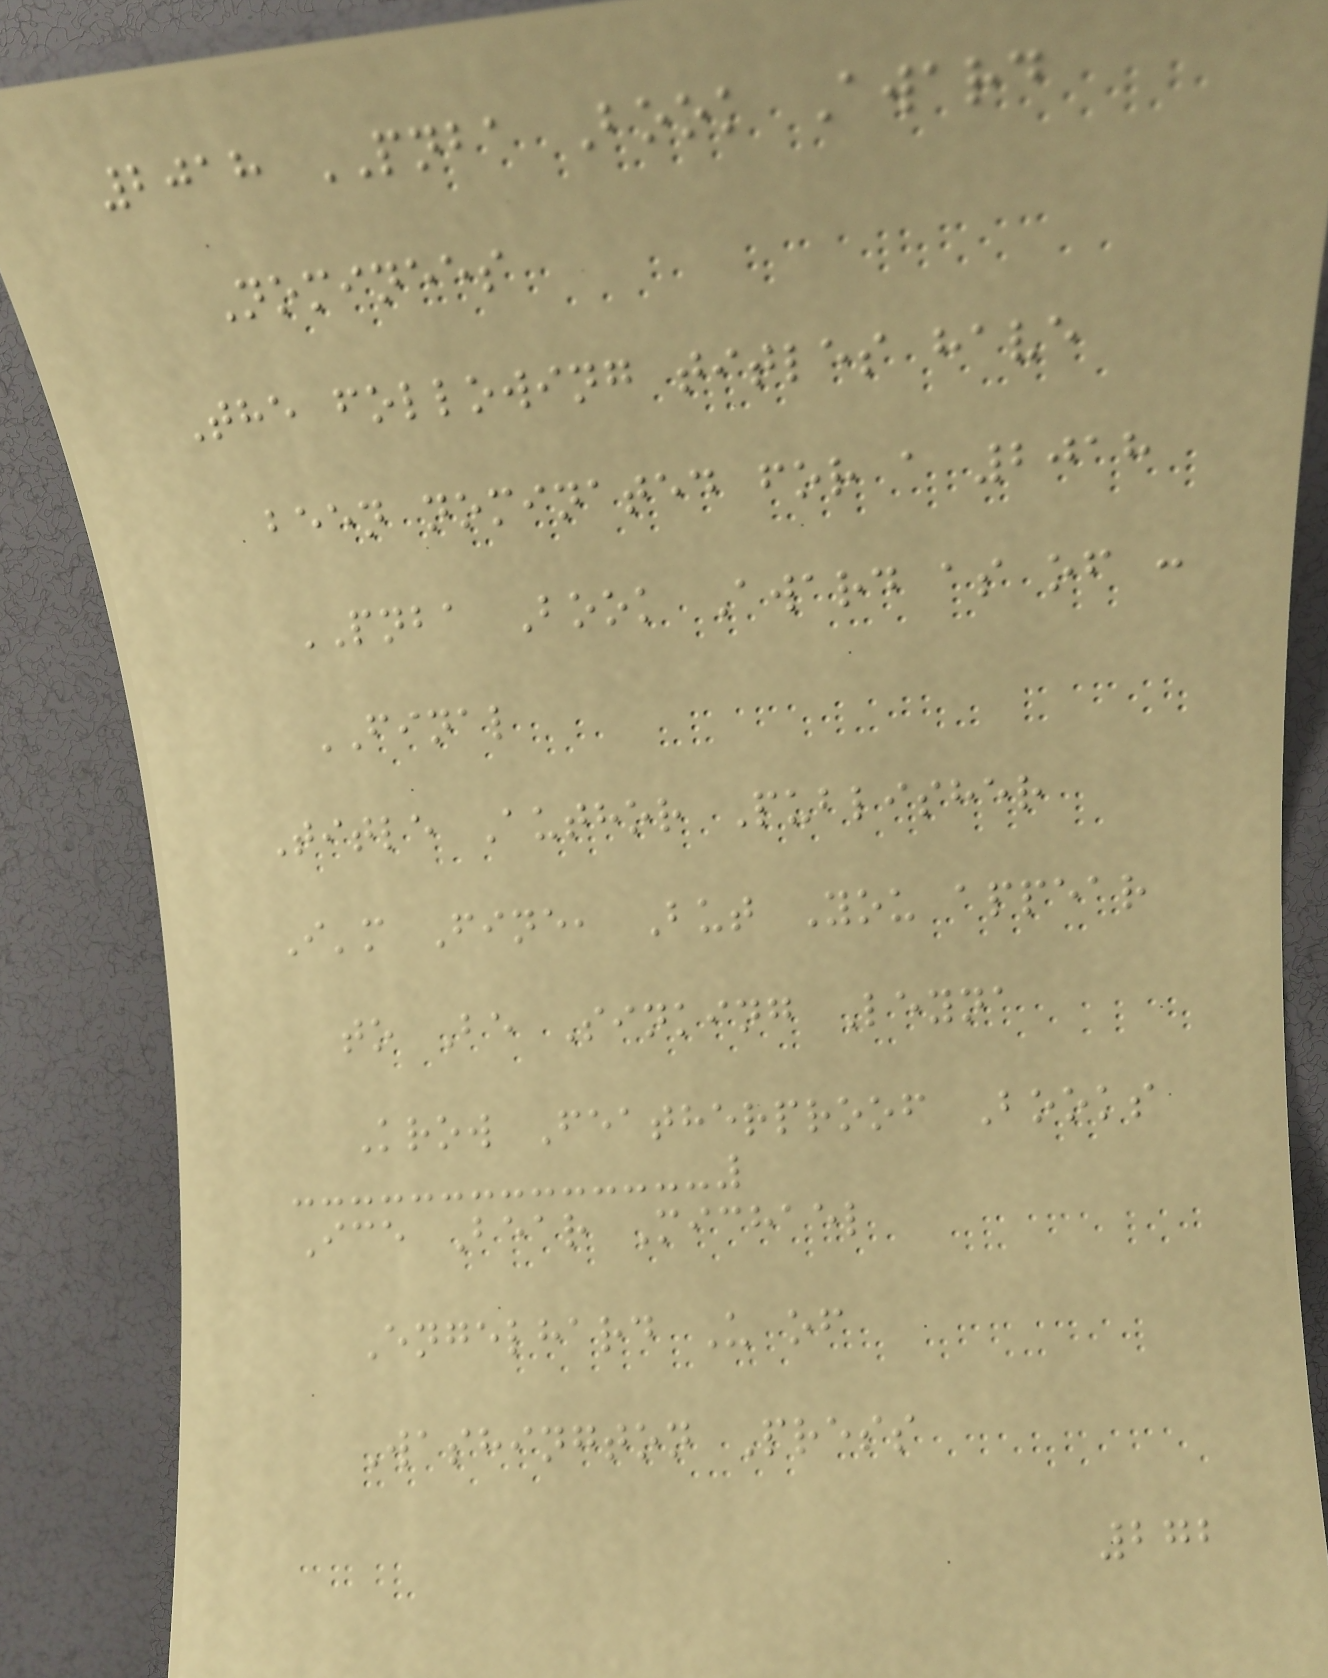2018 PNBA Book Award
Nominees
The following titles have
been nominated for a 2018
PNBA Book Award as of :
FINAL
Title Author Publisher
I'm Fine, But You appear
to Be Sinking Leyna
Krow Featherproof Books
Ice Bear Michael
Engelhard U of
Washington Press
272
